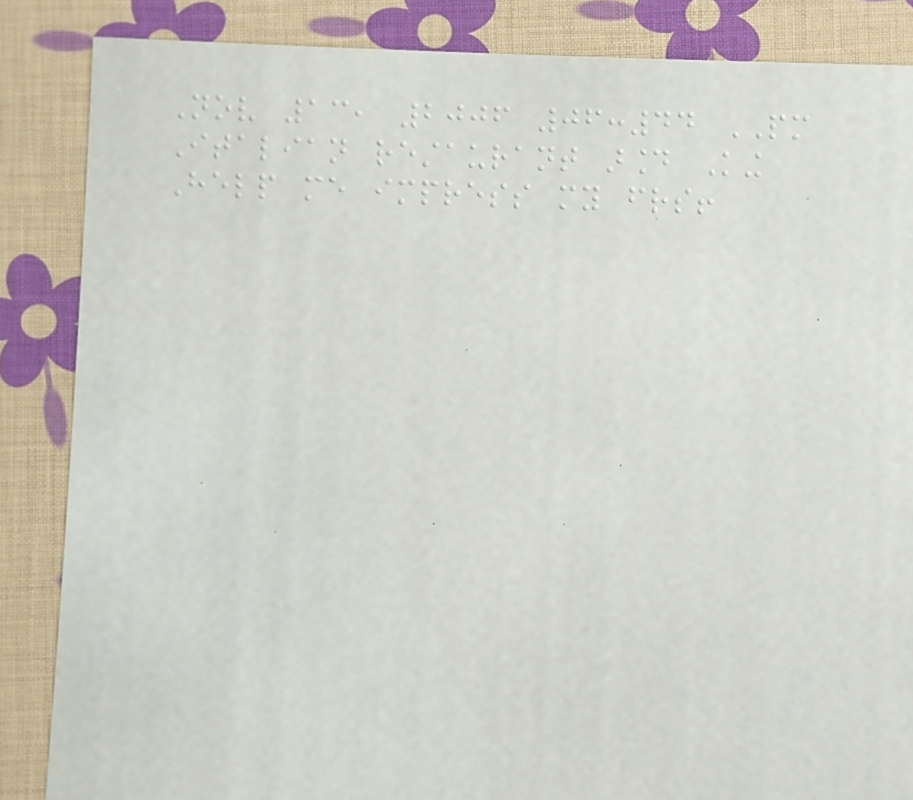Nov 13, 2006 06:44 PM
Italian restaurant around King
Help me impress my friends!
